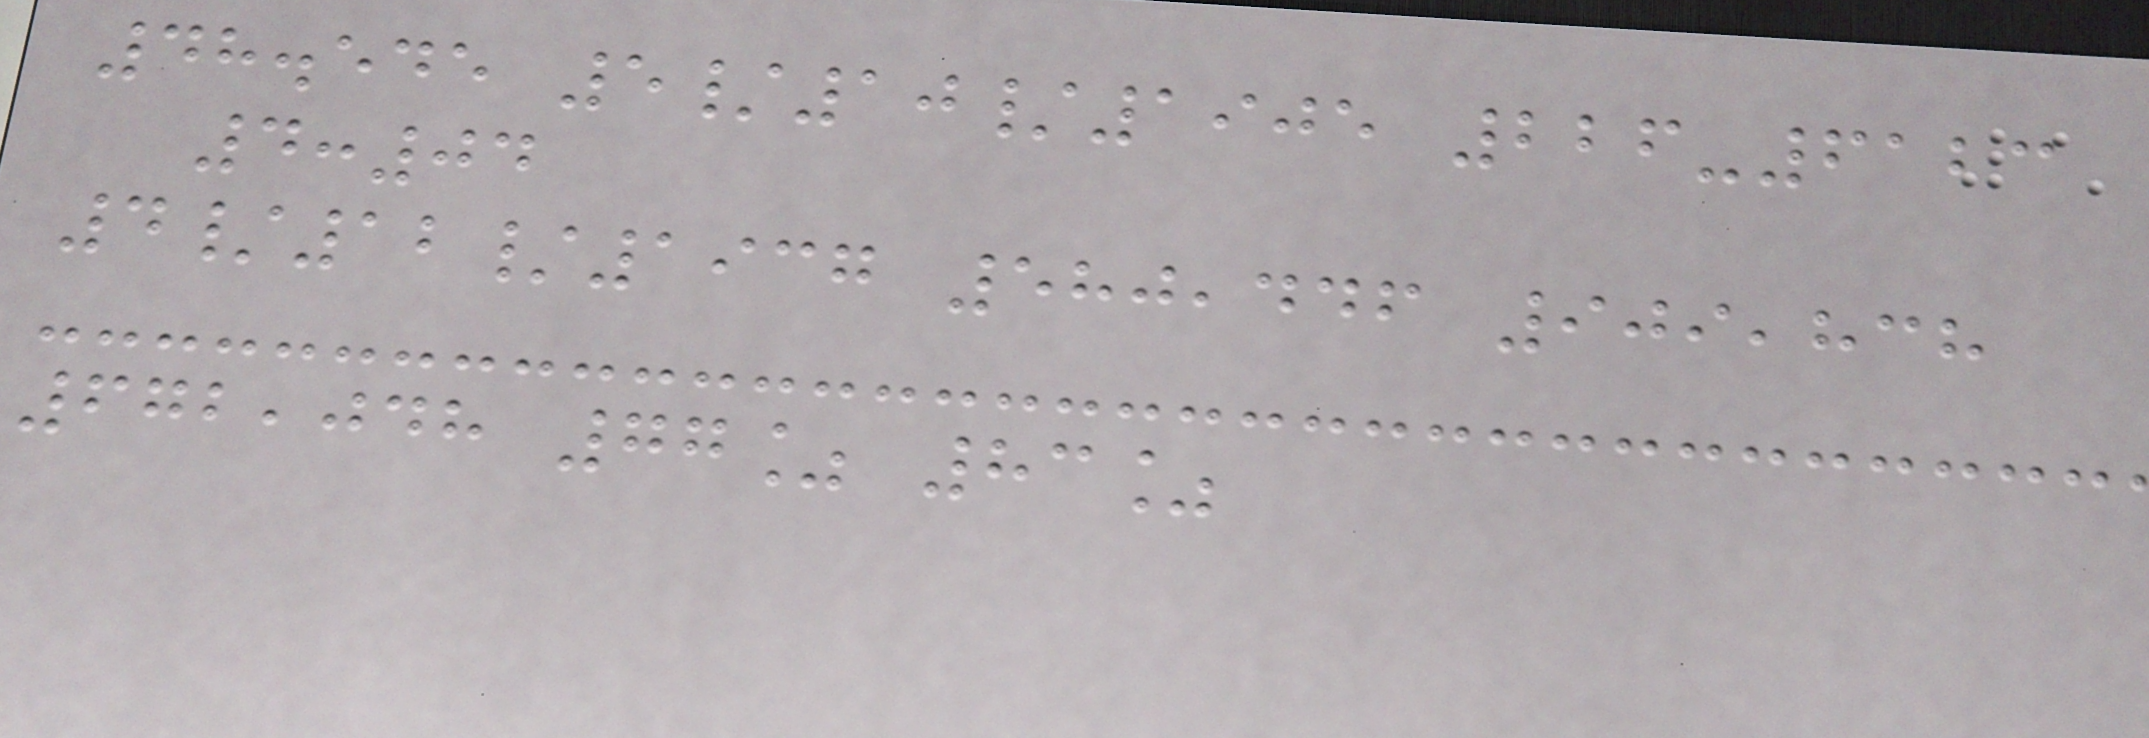48.545 5/10/1905 226-6123
4:04
4/12/1937 580,446 909,838
672,048 77% 83%
